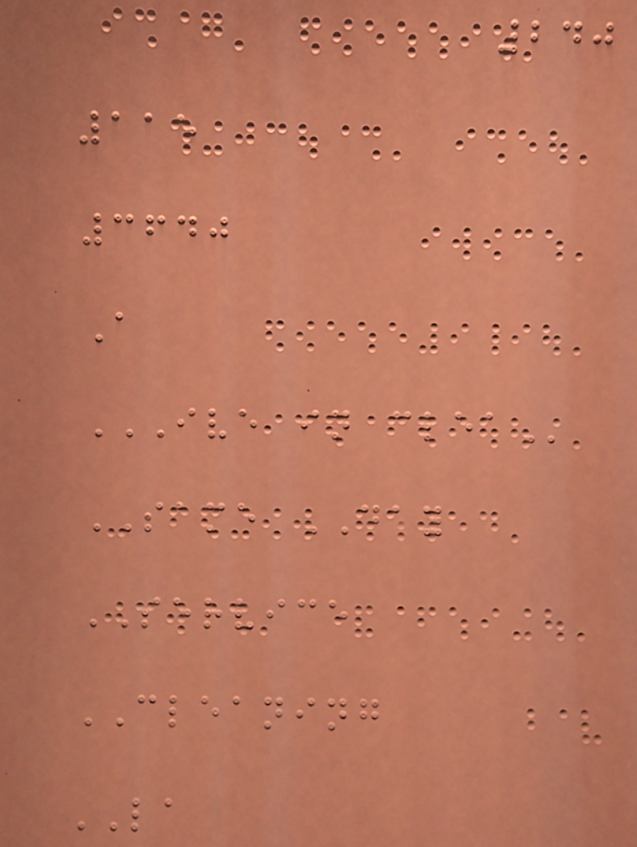240
115
3640
A
IVE IN CLEA
SAME DAY
SERVICE
CLEANING
LA
